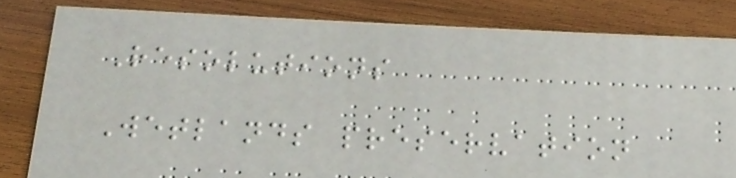Resolutions
Wetlands preservation
